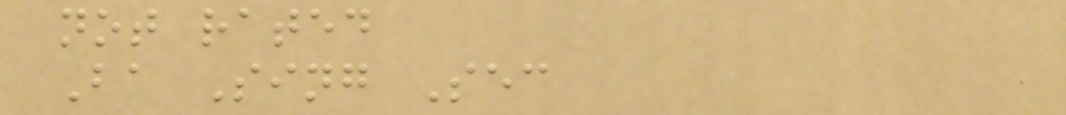not rated
Ba Sing Sec
